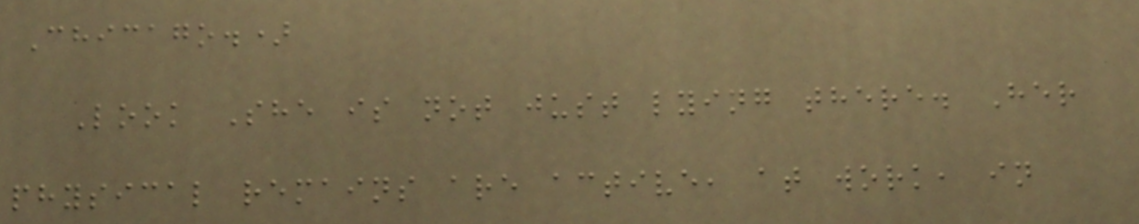Chicago.)
Look She is not just lying there. Her
physical remains are active, at work, in
